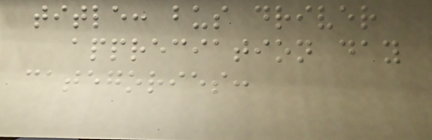title: bus driver
appreciation day
categories:
